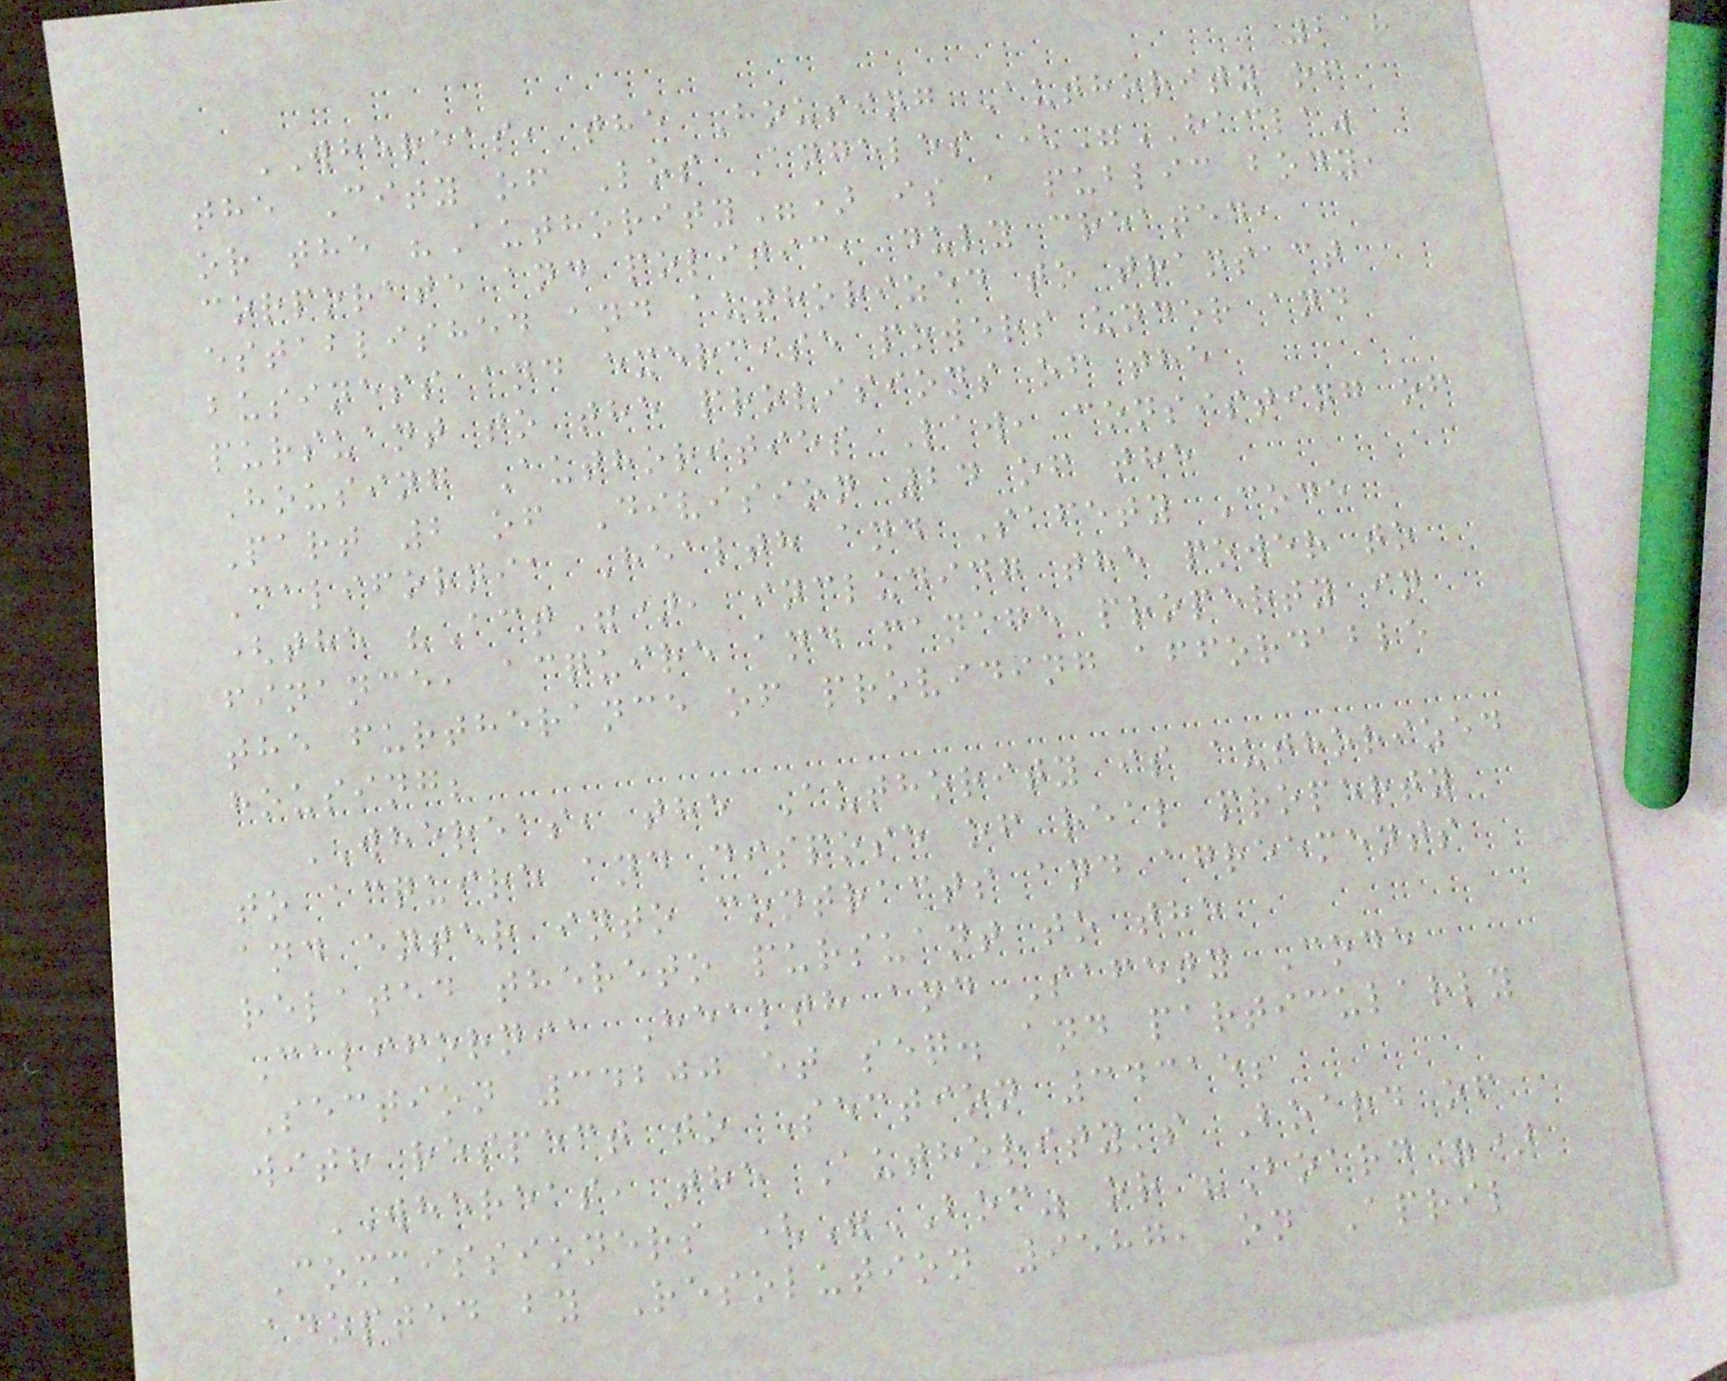218
WHEREAS, the Housing Authority of
the City of Los Angeles ("HACLA"
or the "Authority") is a public body,
corporate and politic, duly created,
established and authorized to transact
business and exercise powers under and
pursuant to the provisions of the
Housing Authorities Law, consisting of
Part 2 of Division 24 of the
California Health and Safety Code
(the "Act"), including the power to
finance, acquire and manage property in
the furtherance of providing affordable
housing;
WHEREAS, the Authority is authorized
to acquire and dispose of real property
and enter into contracts and agreements
related thereto pursuant to the
California Health and Safety Code
Section 34200 et seq. and particularly
with respect to Section 34315;
WHEREAS, the Authority's Board of
Commissioners ("BOC" or "Board")
adopted by Resolution 9587, on April
